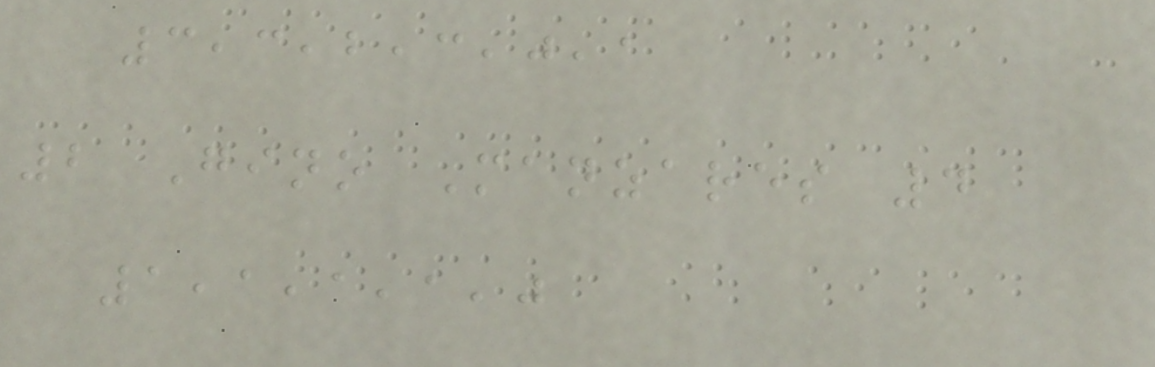3,3,2,3,0,1
2 Gino Manzares 4
1,1,1,1,0
